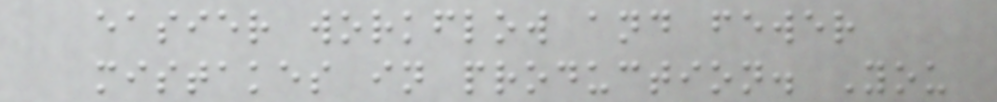easier workflow and fewer
mistakes in production. You
